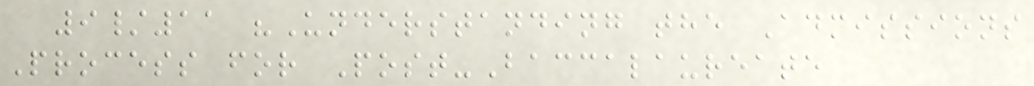9/11 "Understanding the Admissions
Process for Post-Baccalaureate
